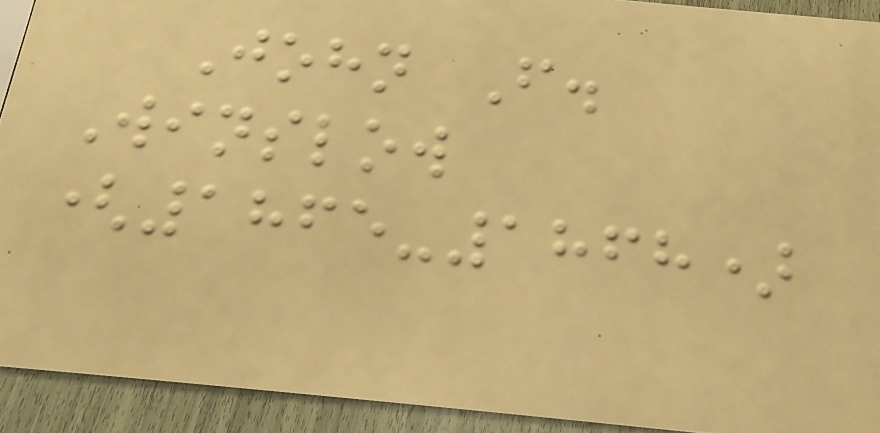John F.
Winslow
(1865-1868)
